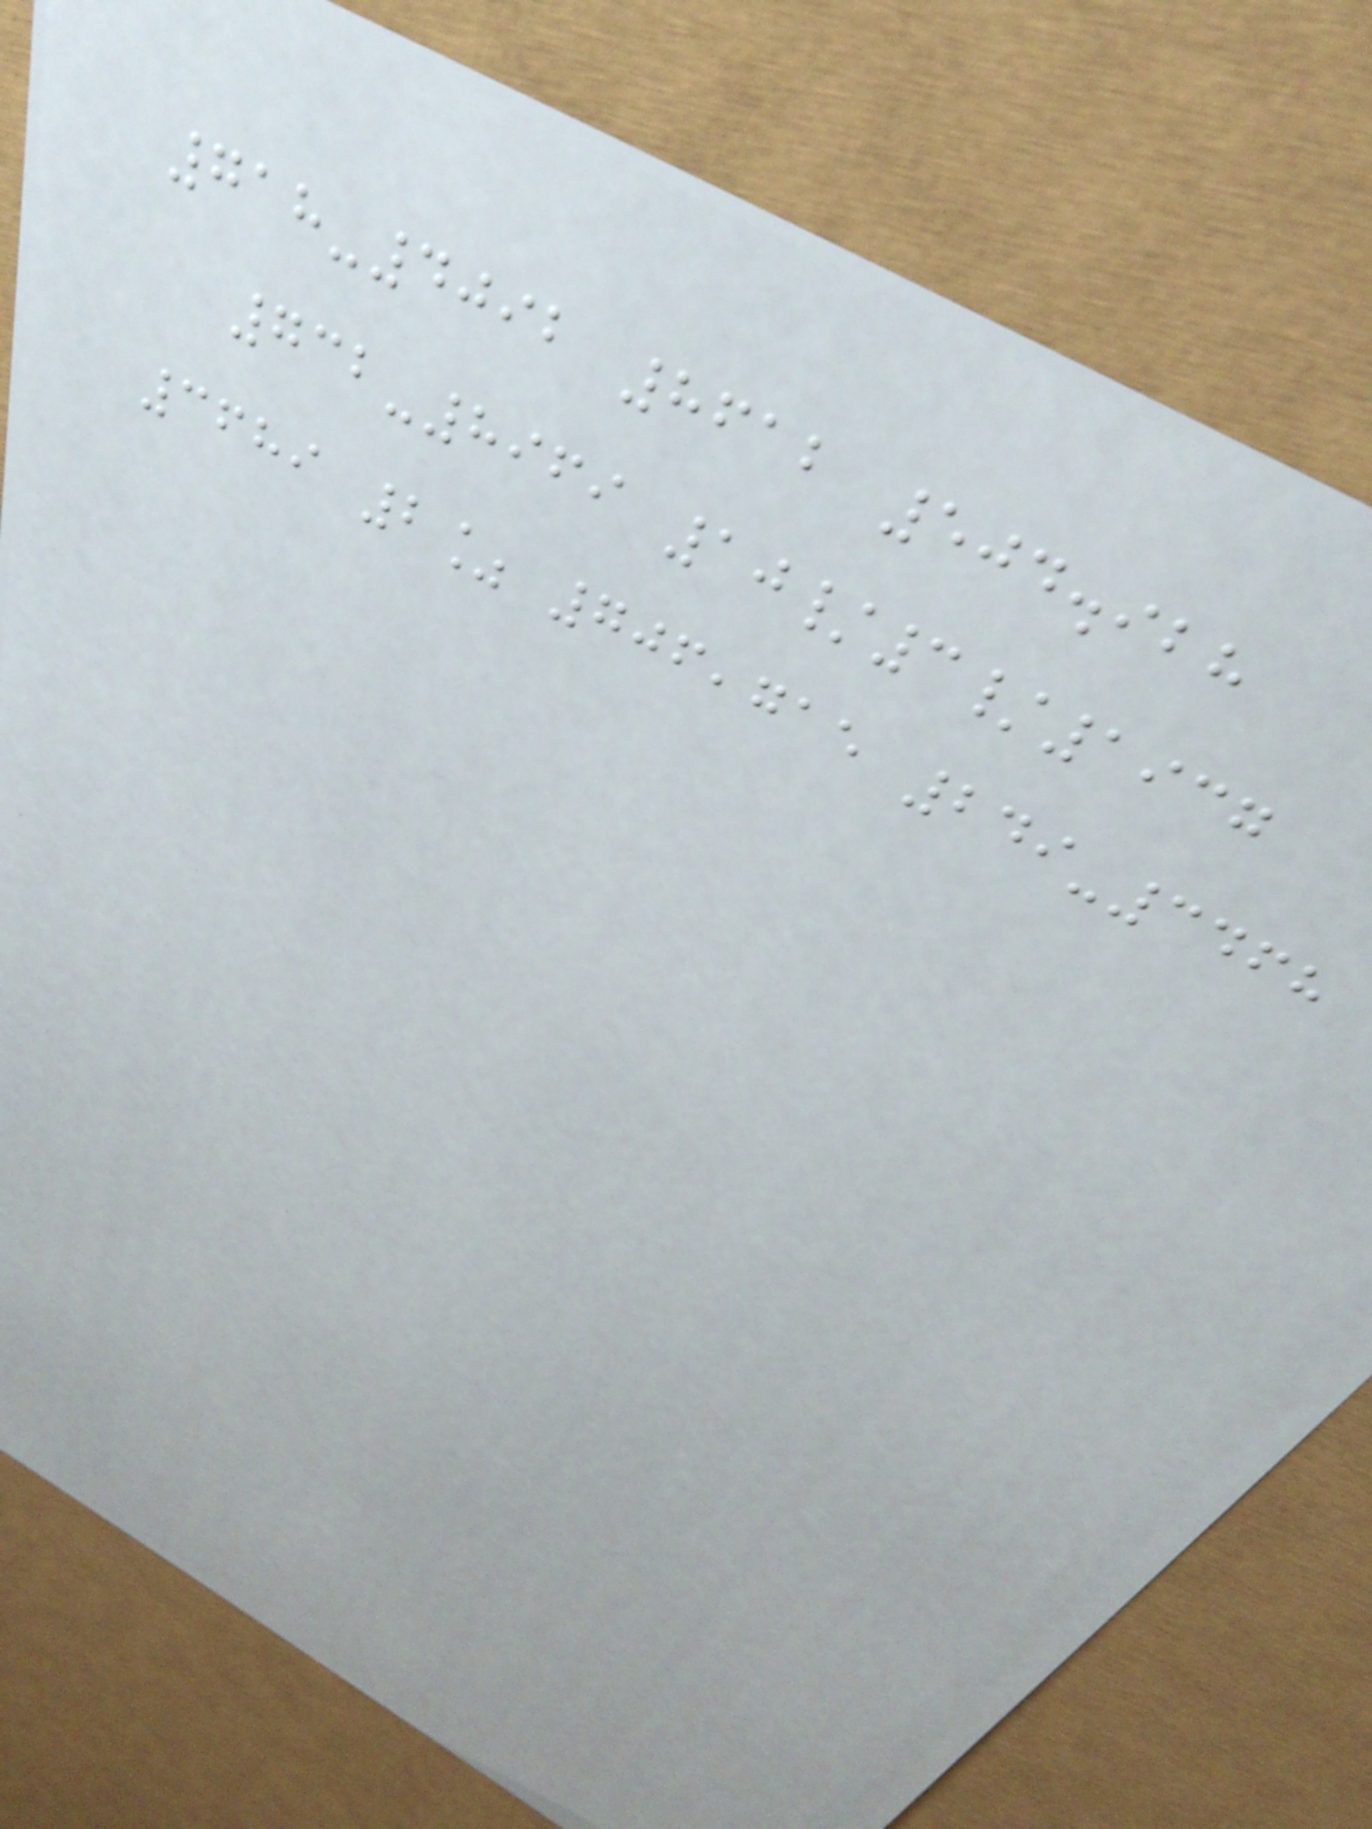718-4092 8612 504.928
732-8969 10/3/1937
3689 2% 706,715 249-3468
